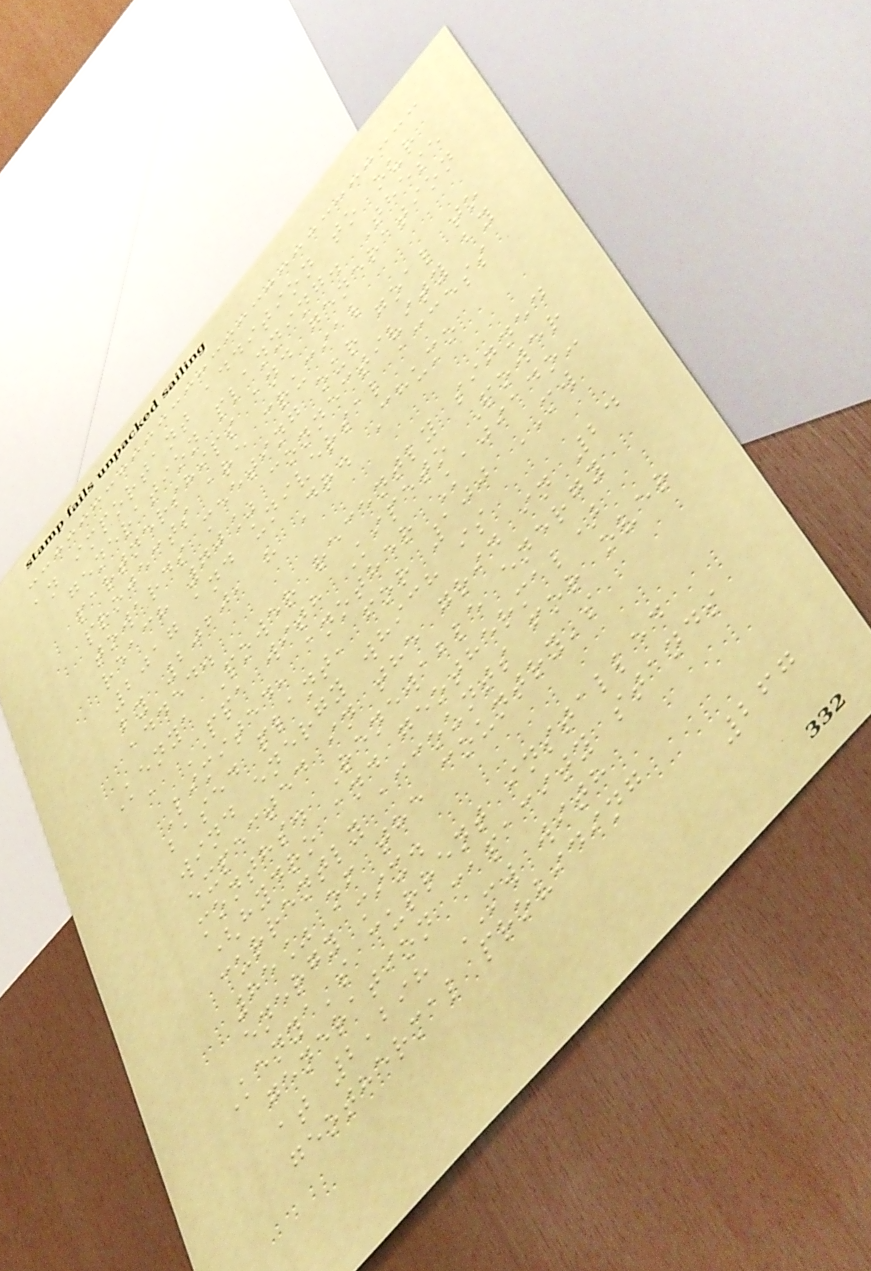an important addition to our
generation planning. These
partnerships and generation
projects are crucial
towards meeting our goal to
reach 70% connectivity by
2017 and universal access
by 2020, " Dr. Chumo
added.
Kenya Power recently signed
a PPA with Kipeto Power
Limited, another Kajiado-
based plant, for 100 MW
wind energy which is
expected in the grid in 24
months. Renewable energy
(hydro and geothermal)
currently accounts for over
85% of the country's
energy mix.
Kenya's current installed
generation capacity stands
at 2,298 MW with
geothermal providing
267
